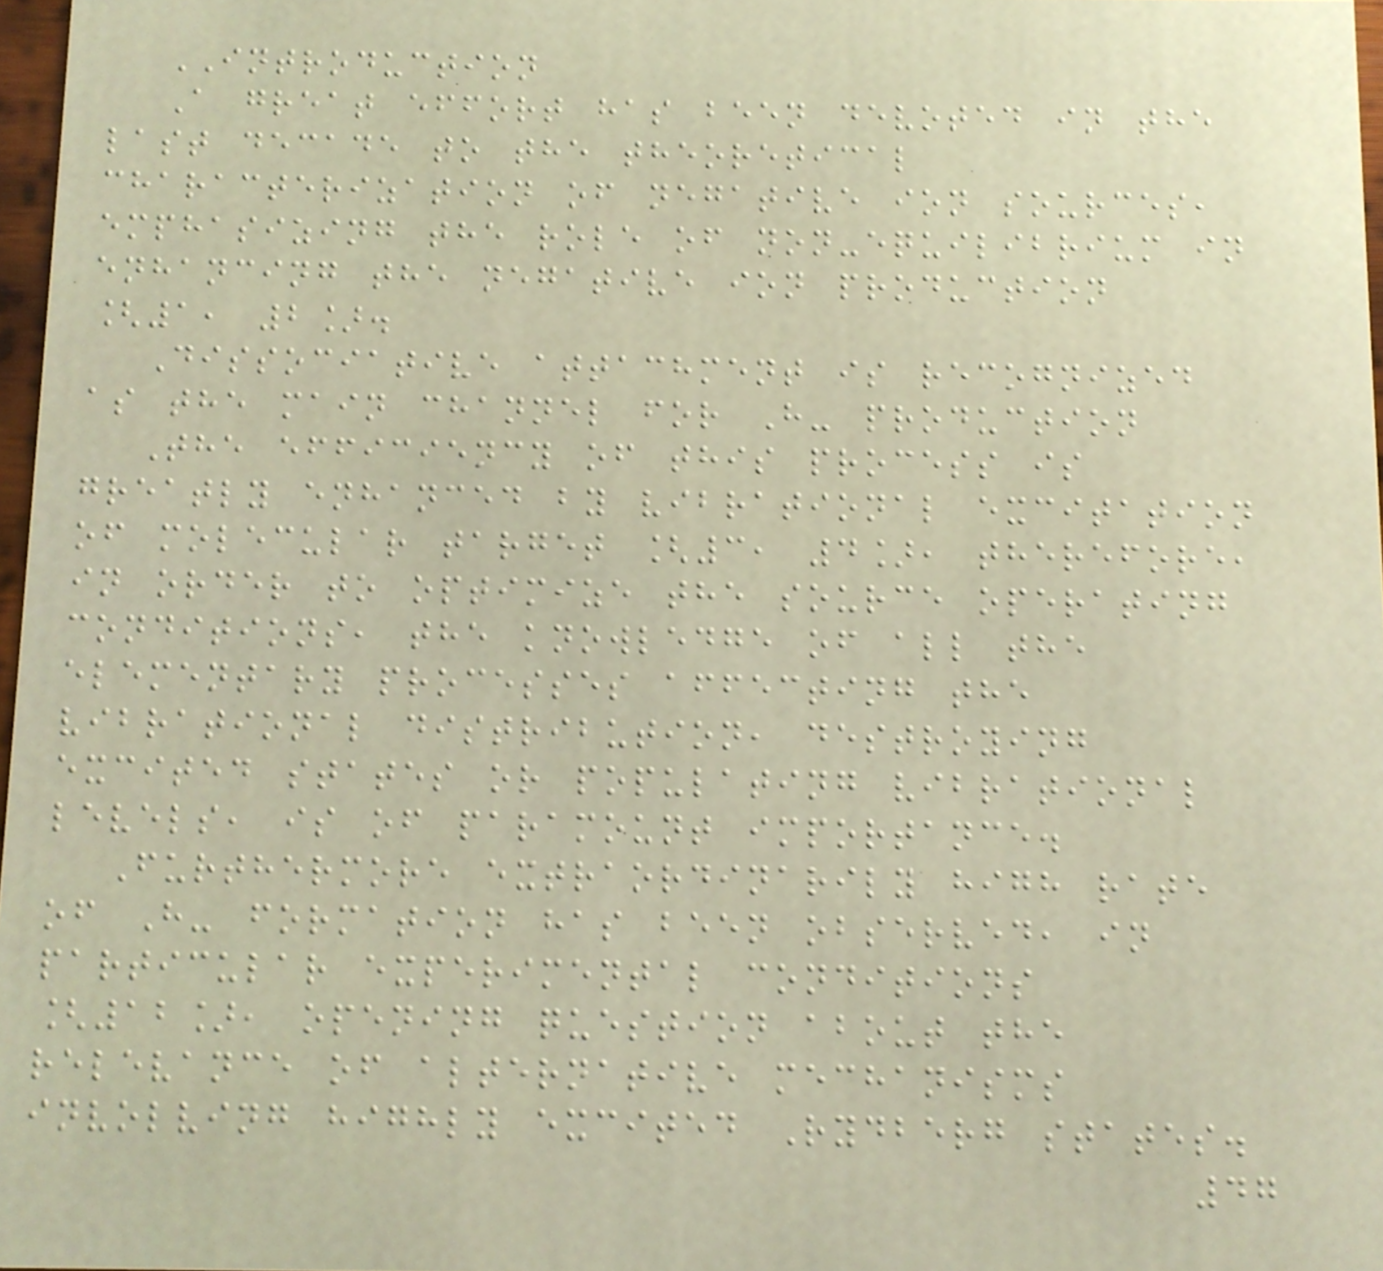INTRODUCTION
A great effort has been devoted in the
last decade to the theoretical
characterization of negative ion sources,
emphasizing the role of non-equilibrium in
enhancing the negative ion production
[1, 2].
Dissociative attachment is recognized
as the main channel for H- production
The efficiency of this process is
greatly enhanced by vibrational excitation
of molecular target [3, 4], therefore,
in order to optimize the source operating
conditions, the knowledge of all the
elementary processes affecting the
vibrational distribution, destroying
excited states or populating vibrational
levels, is of paramount importance.
Furthermore extraordinarily high rate
of H- formation has been observed, in
particular experimental conditions
[12], opening question about the
relevance of alternative mechanisms
involving highly excited Rydberg states.
47
